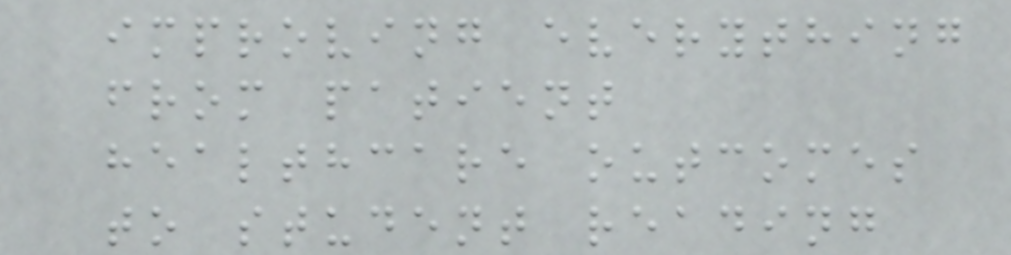improving everything
from patient
healthcare outcomes
to student reading
